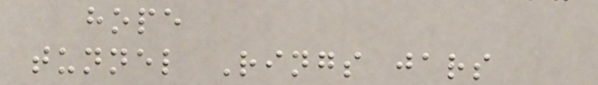hope
tunnel Rings jars
